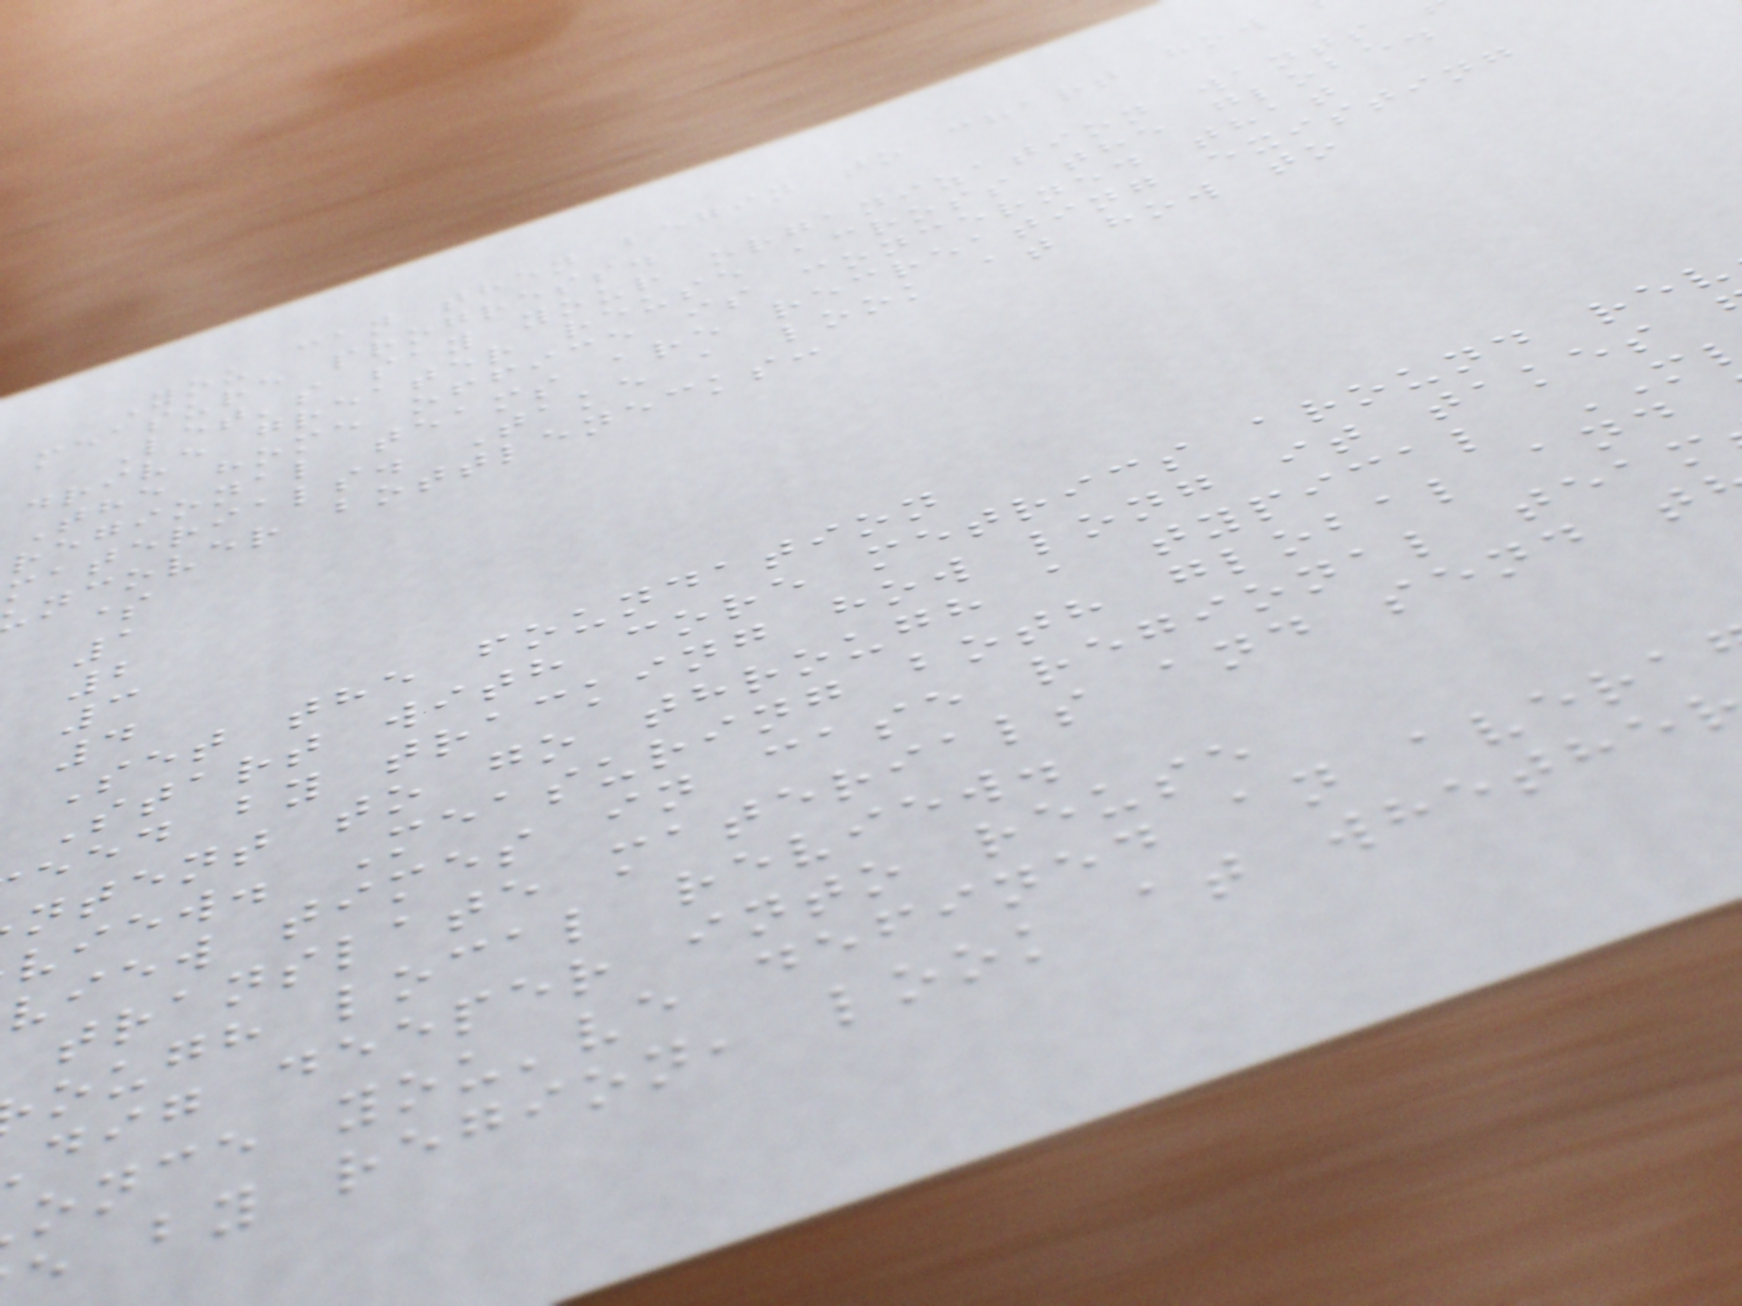You can then begin to chart how
measure progress.
Let's say your organization wants
drive greater reuse across the globe.
The home office is concerned that
regional teams are recreating existing
materials. Take a look at how to
ncover bottlenecks:
$
1
2
3
4
Set the foundation
Start with core metrics around rev
eed by tracking how long it takes
ntent to go through a typical
view. Measuring both global and
view times in case regional team
translate materials and send t
ough local review.
dig deeper into reuse
once you've defined an avera
e by region, look at whethe
